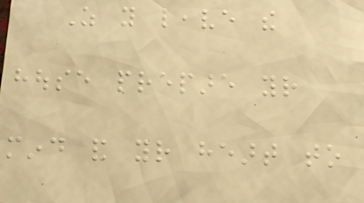As you leave the
house prepare your
mind and your heart to
